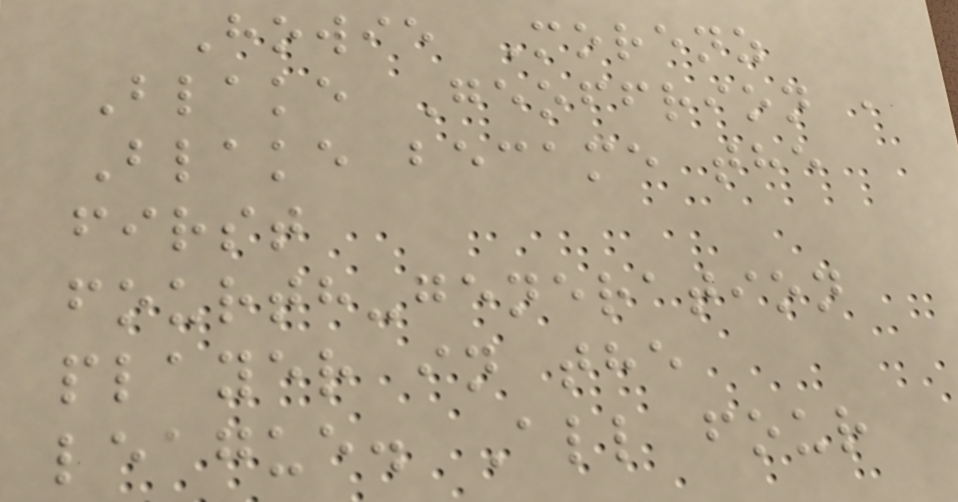Howie Morenz
Blake Geoffrion ,
Blake became the
first
fourth-generation
player in the
league. All four
